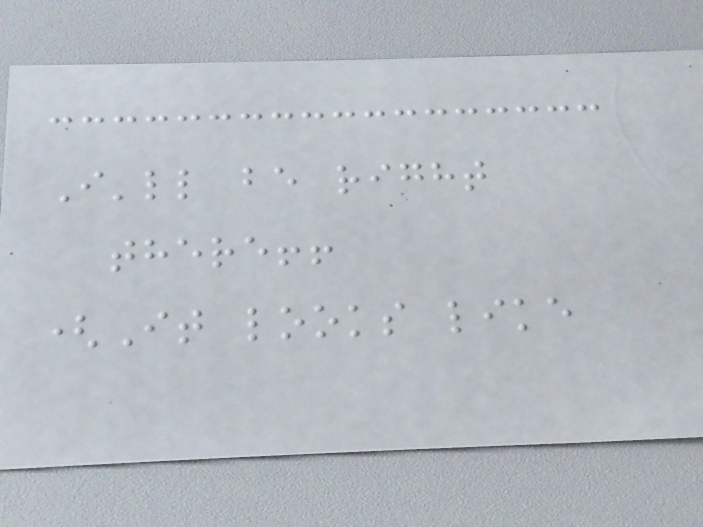I'll be right
there!!
(It looks like
